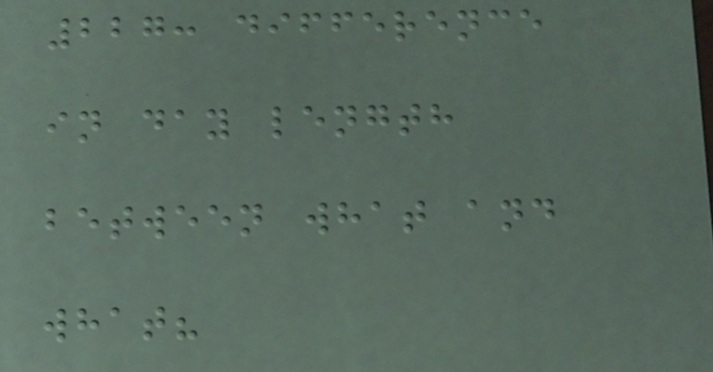227: difference
in day length
between what and
what?
